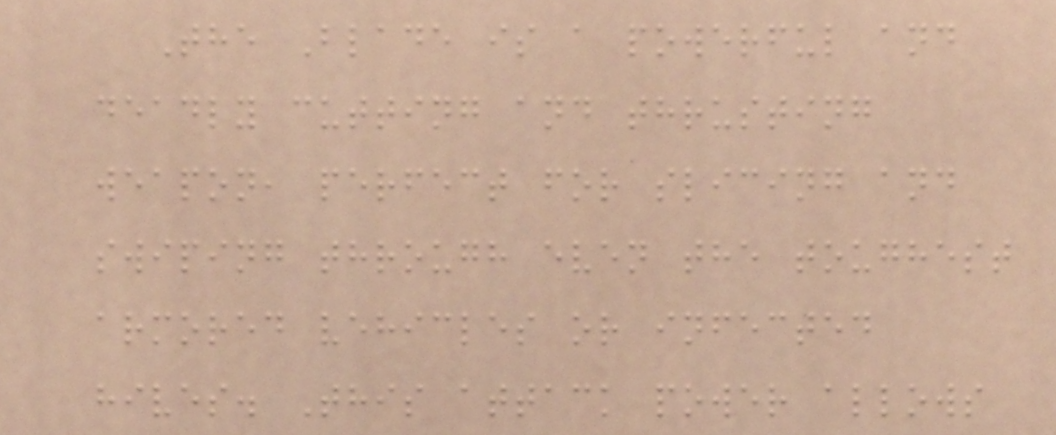The Blade is a powerful and
deadly cutting and thrusting
weapon, perfect for slicing and
swiping through even the toughest
armored vehicles or infected
hives. This attack power allows
